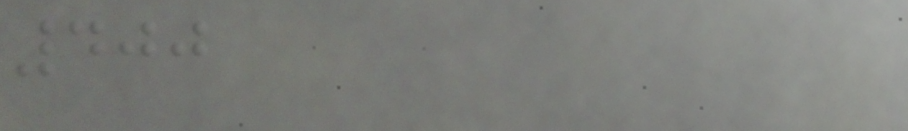400
